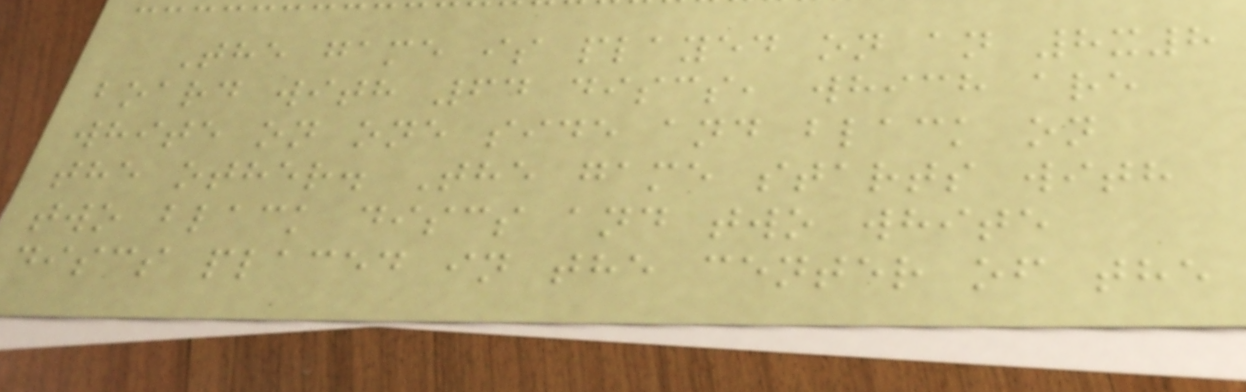The game is played on an 8x8
board with 64 discs, which are
white on one side and black on
the other. The game starts with
two black discs and two white
discs placed in the center of the
